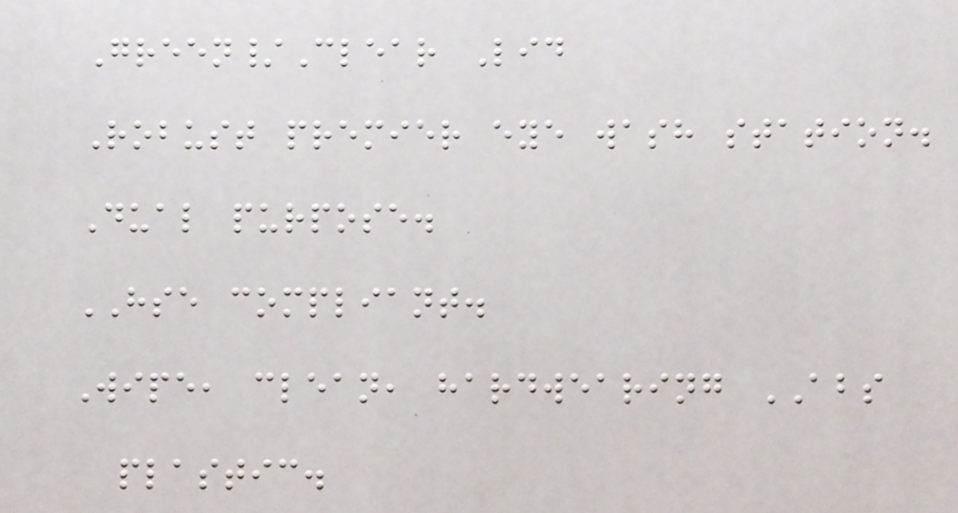Green/Clear Lid
Robust premier eye wash station.
Dual purpose.
HSE compliant.
Wipe, clean, hardwearing ABS
plastic.
